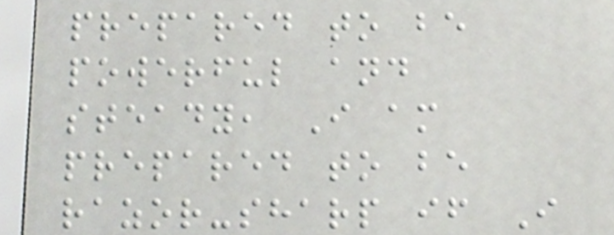prepared to be
powerful and
steady, I am
prepared to be
razor-sharp if I
